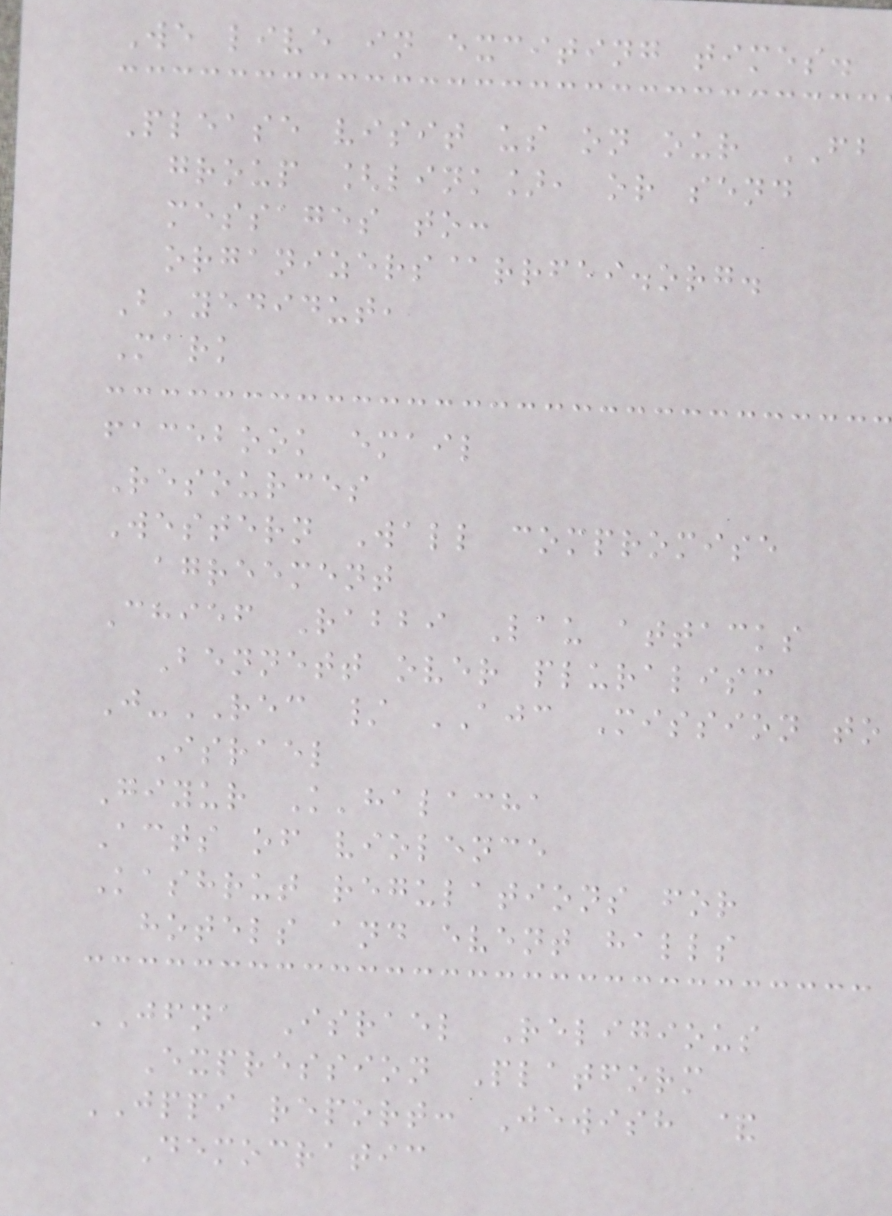We live in exciting times.
Please visit us on our FB
group [link], or send
messages to:
organizers@rrfei.org.
B'yedidut,
Mark
facebook email
Resources
Western Wall compromise
agreement
Chief Rabbi Lau attacks
Bennett over pluralism
J-REC / AJC Mission to
Israel
Giyur K'halacha
Acts of violence
Kashrut regulations for
hotels and event halls
JFNA Israel Religious
Expression Platform
JPPI report: Jewish &
Democratic
